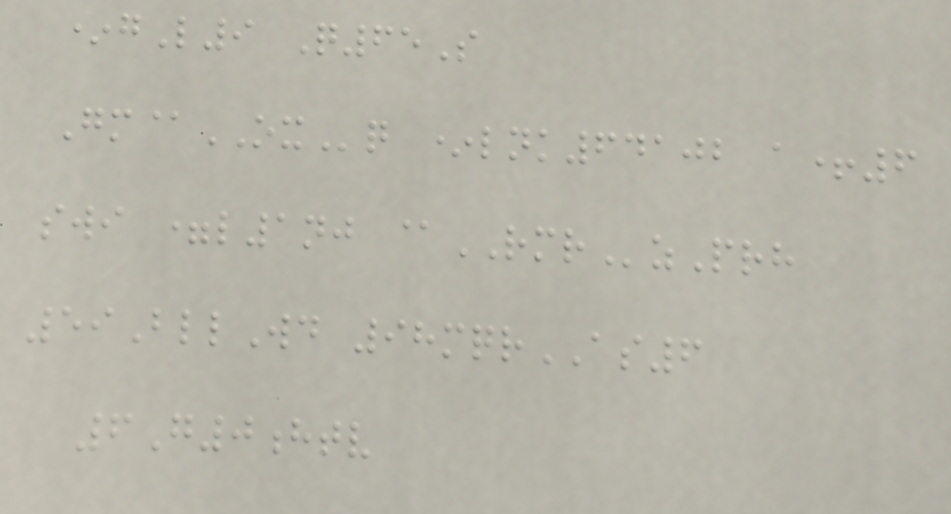*gL9 Q65S
Gm@OXq *lnk64102 a+6
swi =l1nj @RMRzPrh
59BllWd 98mqrAS6
6G0htv
